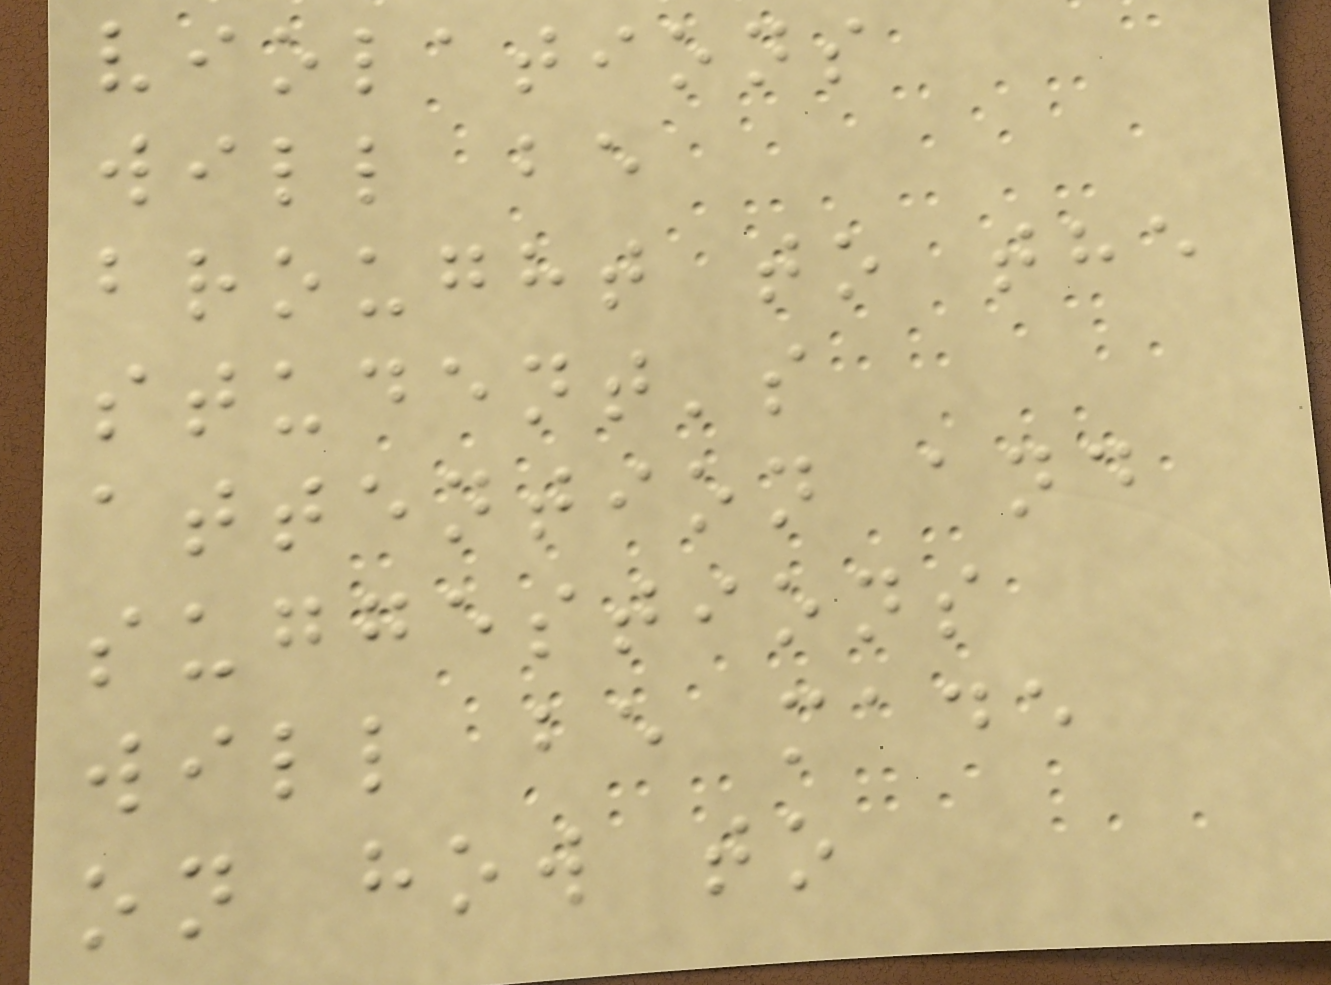violations
will be
brought to the
student's
attention and
suggestions
will be made
on how to
